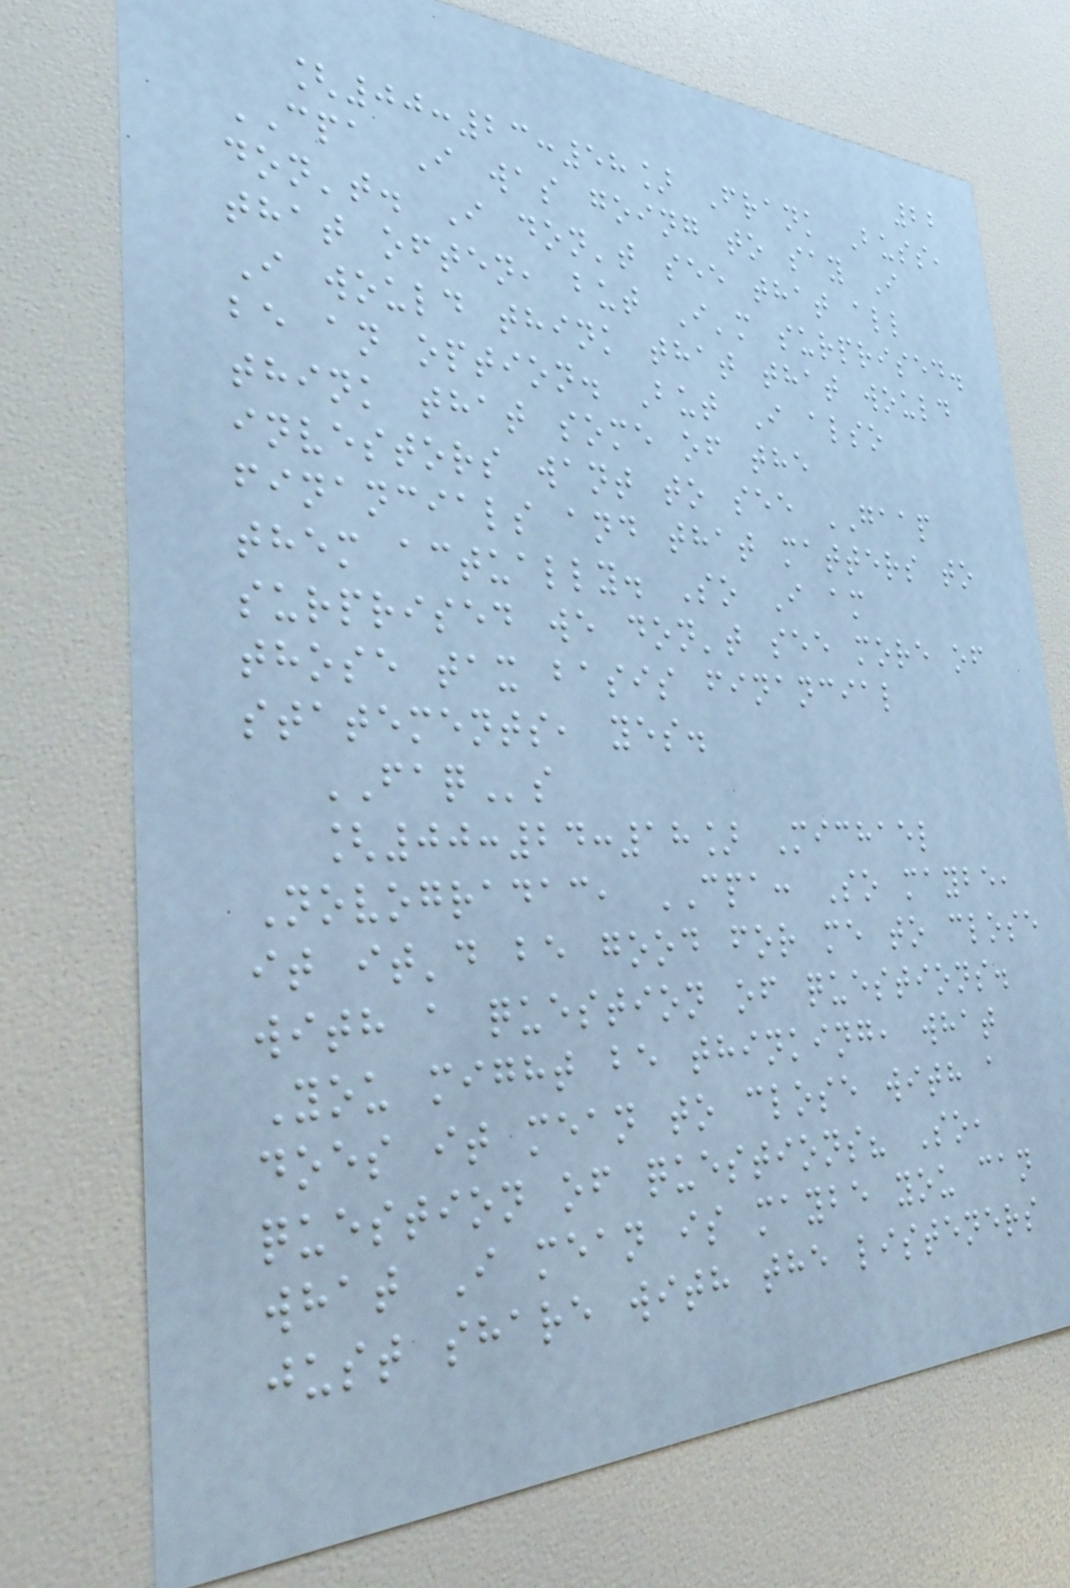22
[00:23:58] Frank Buss,
CPA I was going to say I
don't. I don't see that all
that often, but I'm surprised.
I would think that that would
be an option. But I also
think that some of the
investors want to see GAAP
financials and that matters to
them actually. So I am
surprised we don't see more of
those tax basis financial
statements, yes.
FAQs
[00:24:18] Michael
Novogradac, CPA: So maybe,
it it'd be good for me to close
with a question of questions.
You might be thinking, what
does it mean to close with a
question of questions? So,
what I mean is maybe you can
just share with the listeners
